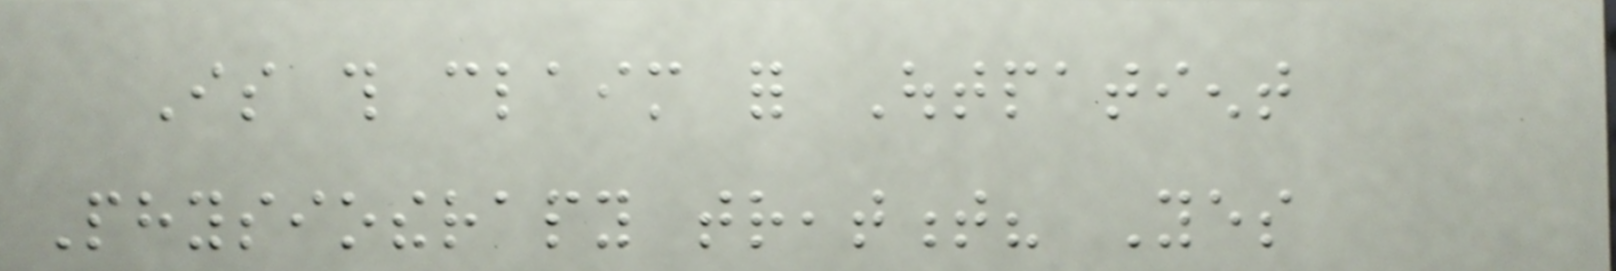Is this claim for Outpatient
Physiotherapy treatment? Yes
